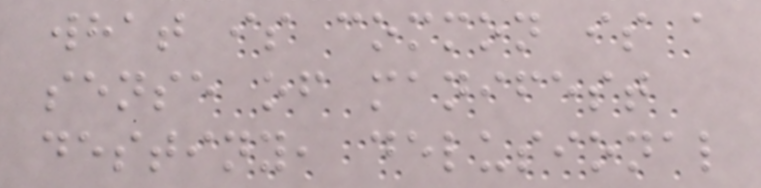what is common is a
sense of manifest
destiny, delusional
